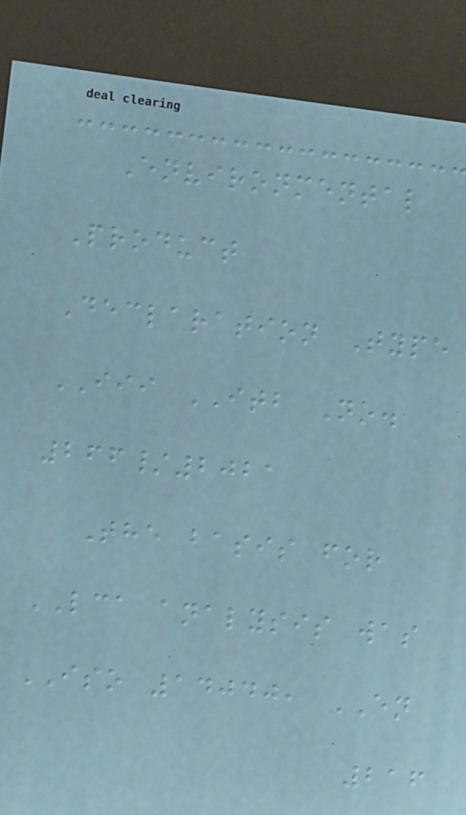Environmental
Product
Declaration Type
III ITB No.
266/2021
The basis for
LCA analysis was
ISO 14040, EN
216
